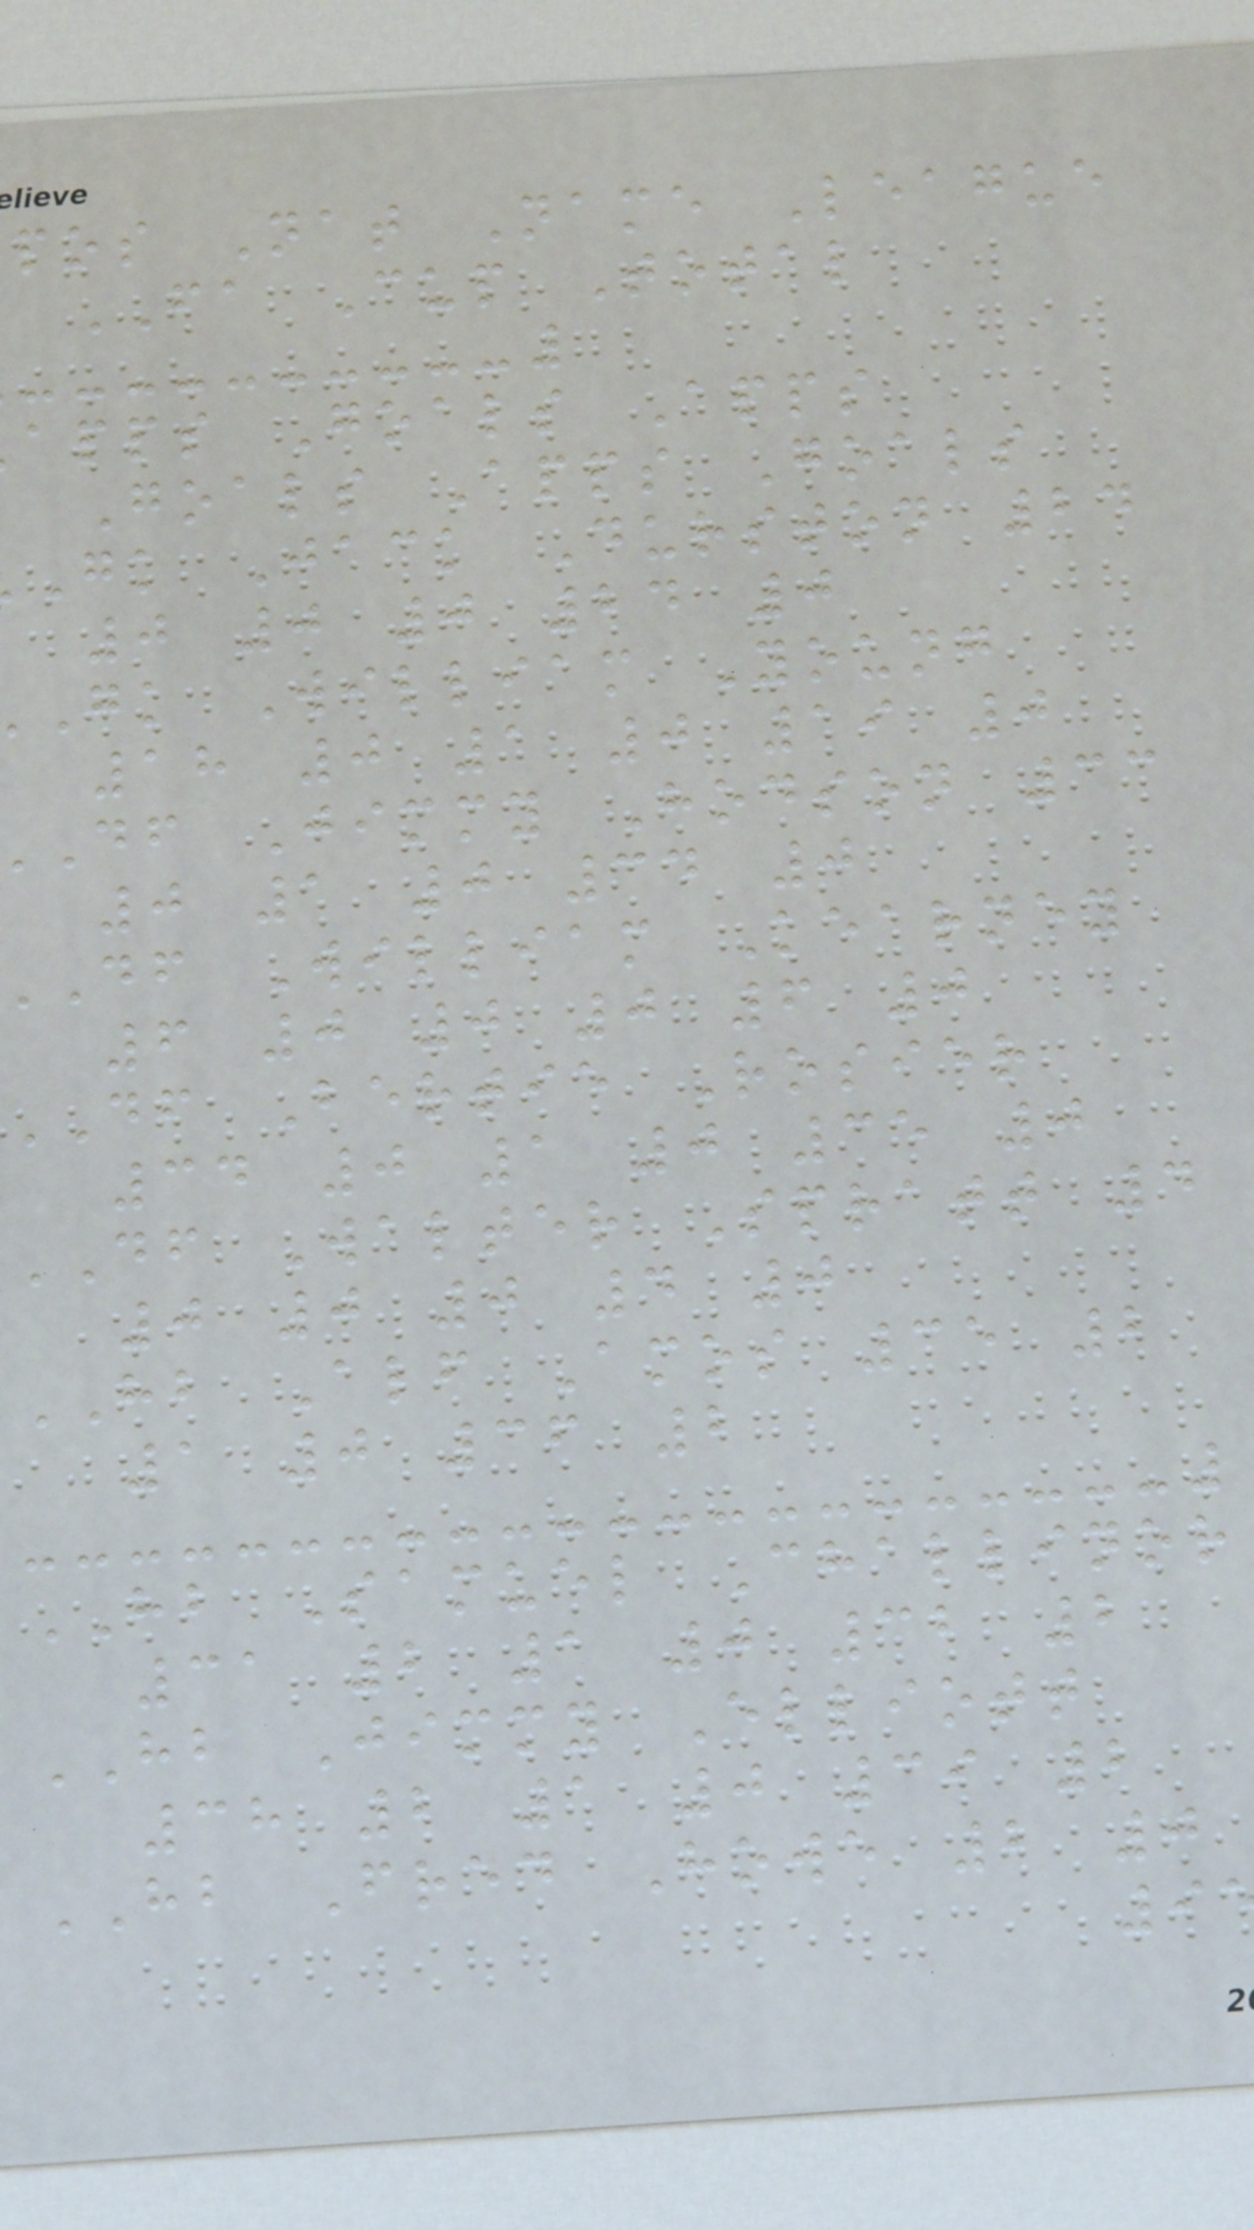pos Nat Name League
FA Cup Total
apps Goals Apps
Goals Apps Goals
gk Jack Durston 24
0 0 0 24 0
gk William Young
18 0 1 0 19 0
df Jimmy Hodson 33
0 1 0 34 0
df William Kearney
6 0 0 0 6 0
DF Bertie Rosier
34 0 1 0 35 0
DF Walter Spratt 4
0 0 0 4 0
HB Alf Amos 35 2
1 0 36 2
HB Samuel Challinor
31 2 1 0 32 2
HB Jimmy Elliott
38 2 1 0 39 2
HB Fred Howe 2 0
